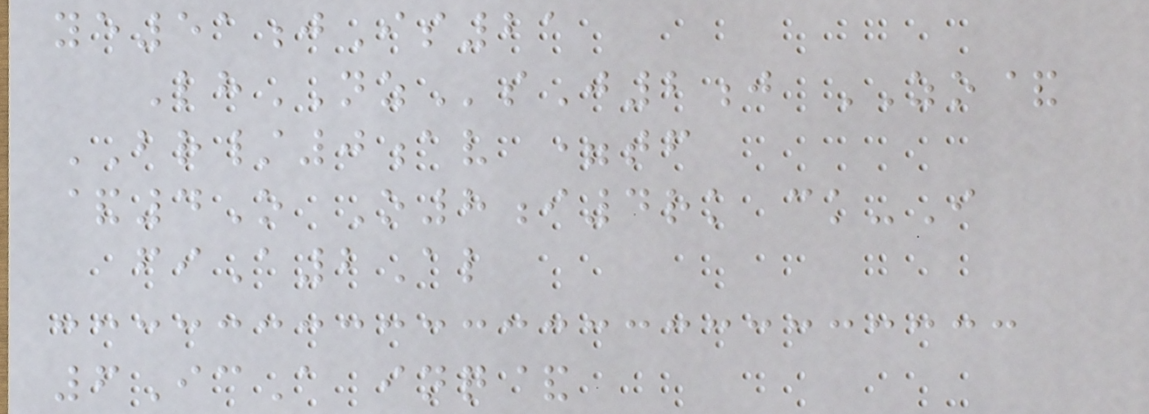ye51jIs21
LhNZsJ2j ZO&
BR/0av =tf
&4O O8i4rk ck-I
fiA2Al
6IcA inq&
